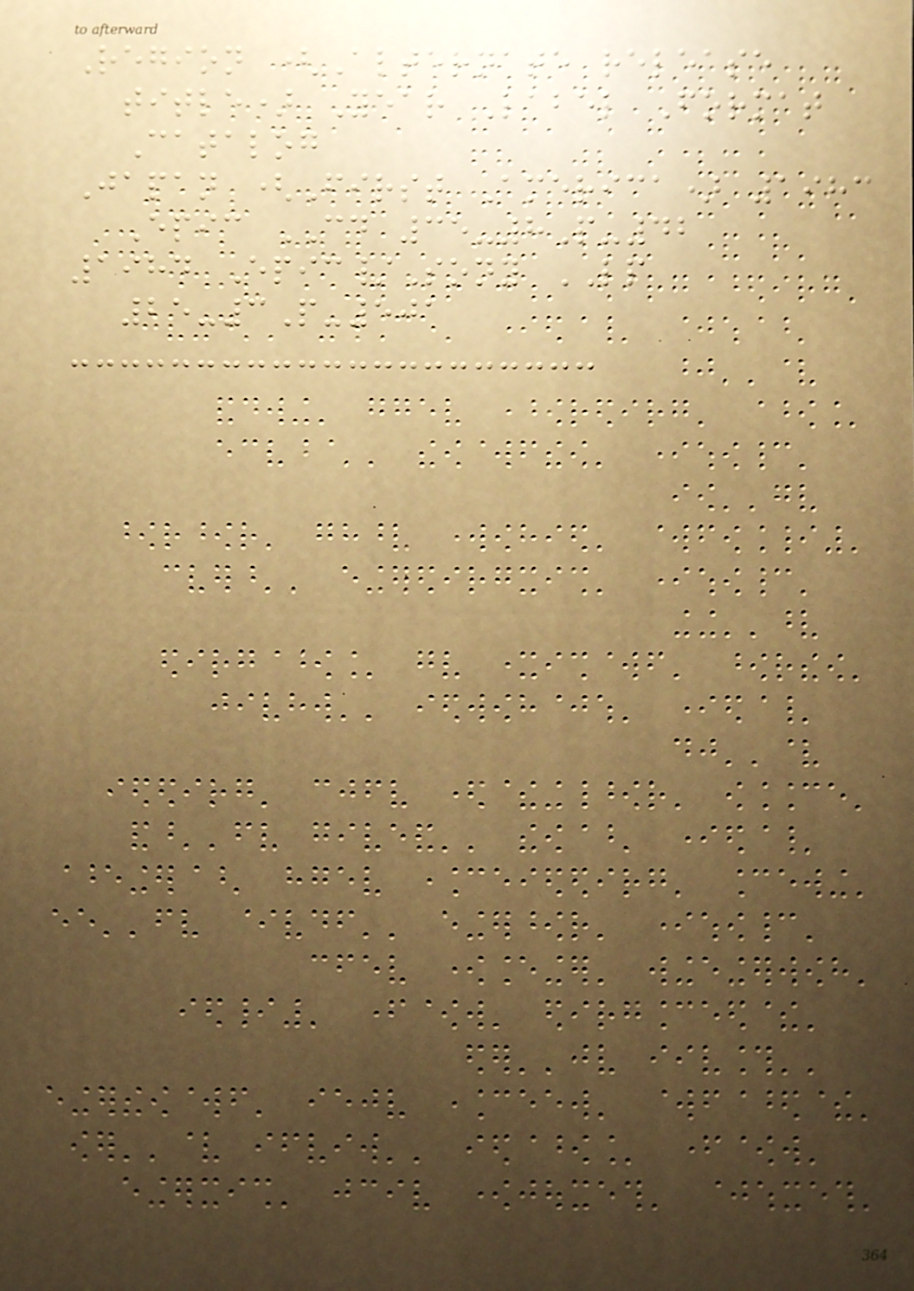Region (Alternate release
title) Year Label Format
Catalog
Japan (First America) 1983
Epic CD 35-8P-42
1984 Epic/Sony LP
25-3P-501
